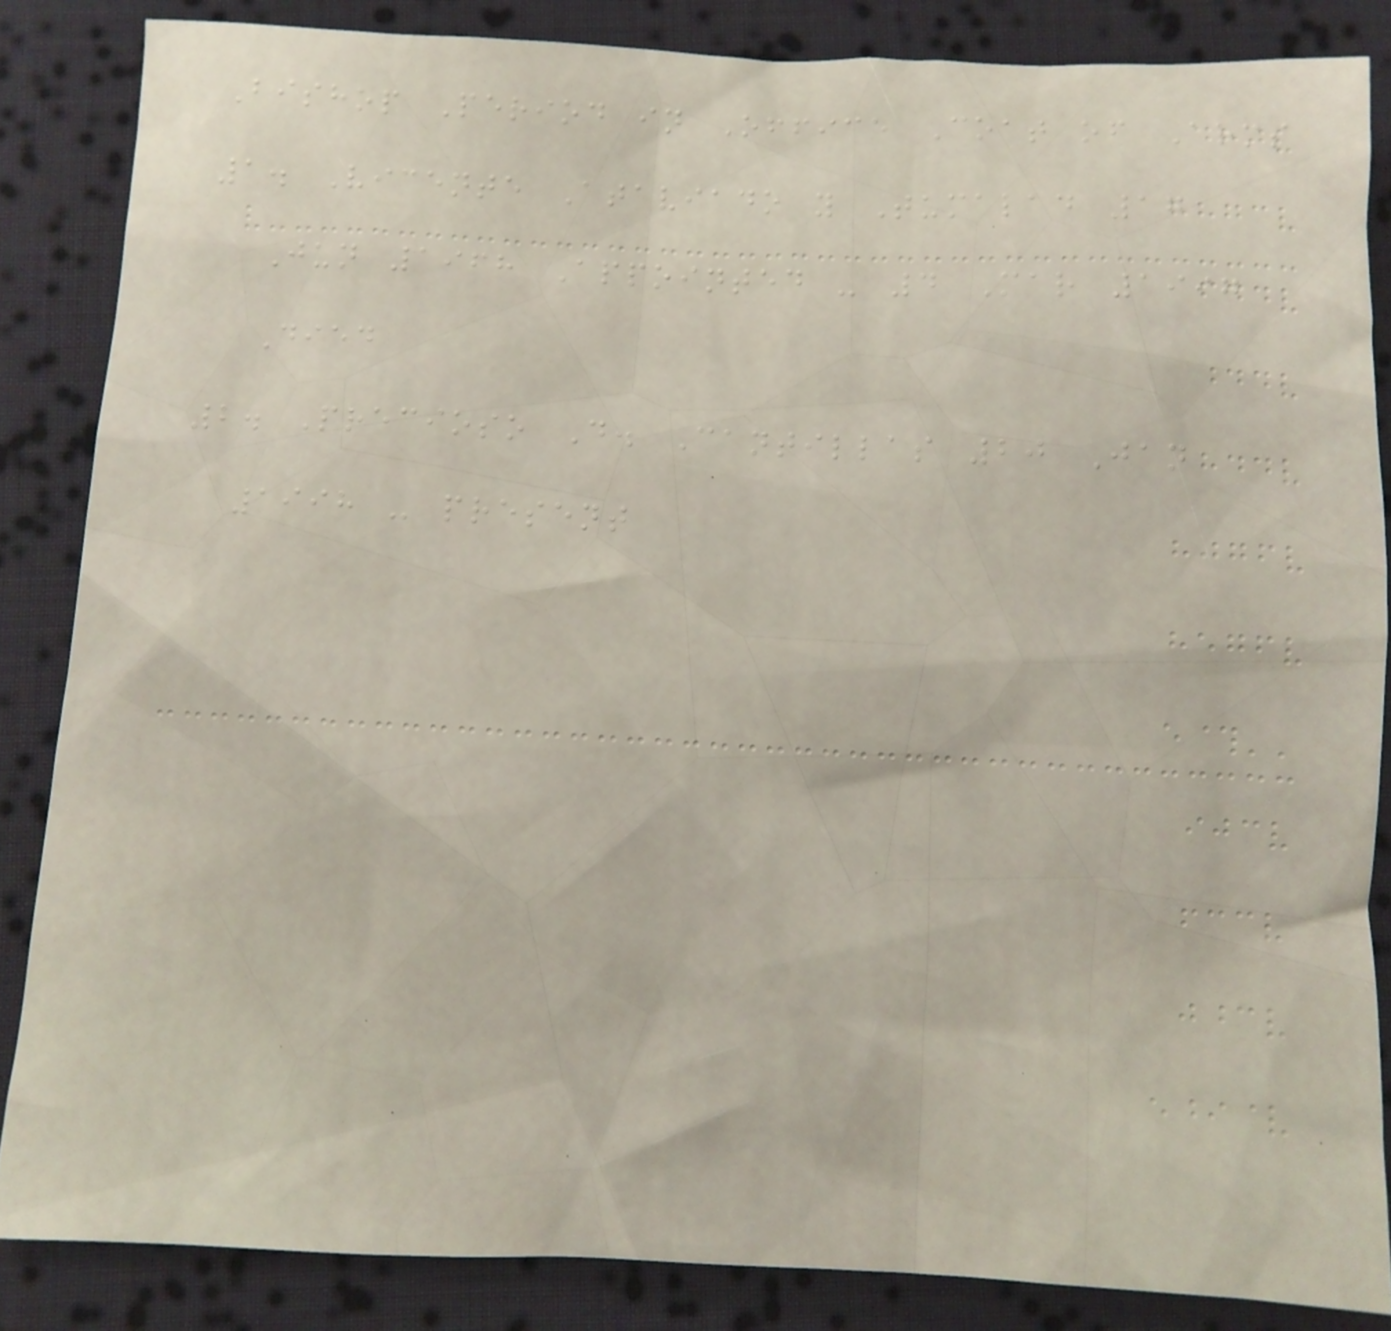Bishop Period in Office Coat of Arms
1. Vicente Ataviado y Tumalad 17
Jun 1968 Appointed - 4 Mar 1997
Died
2. Precioso D. Cantillas 20 Jan
1998 - present
